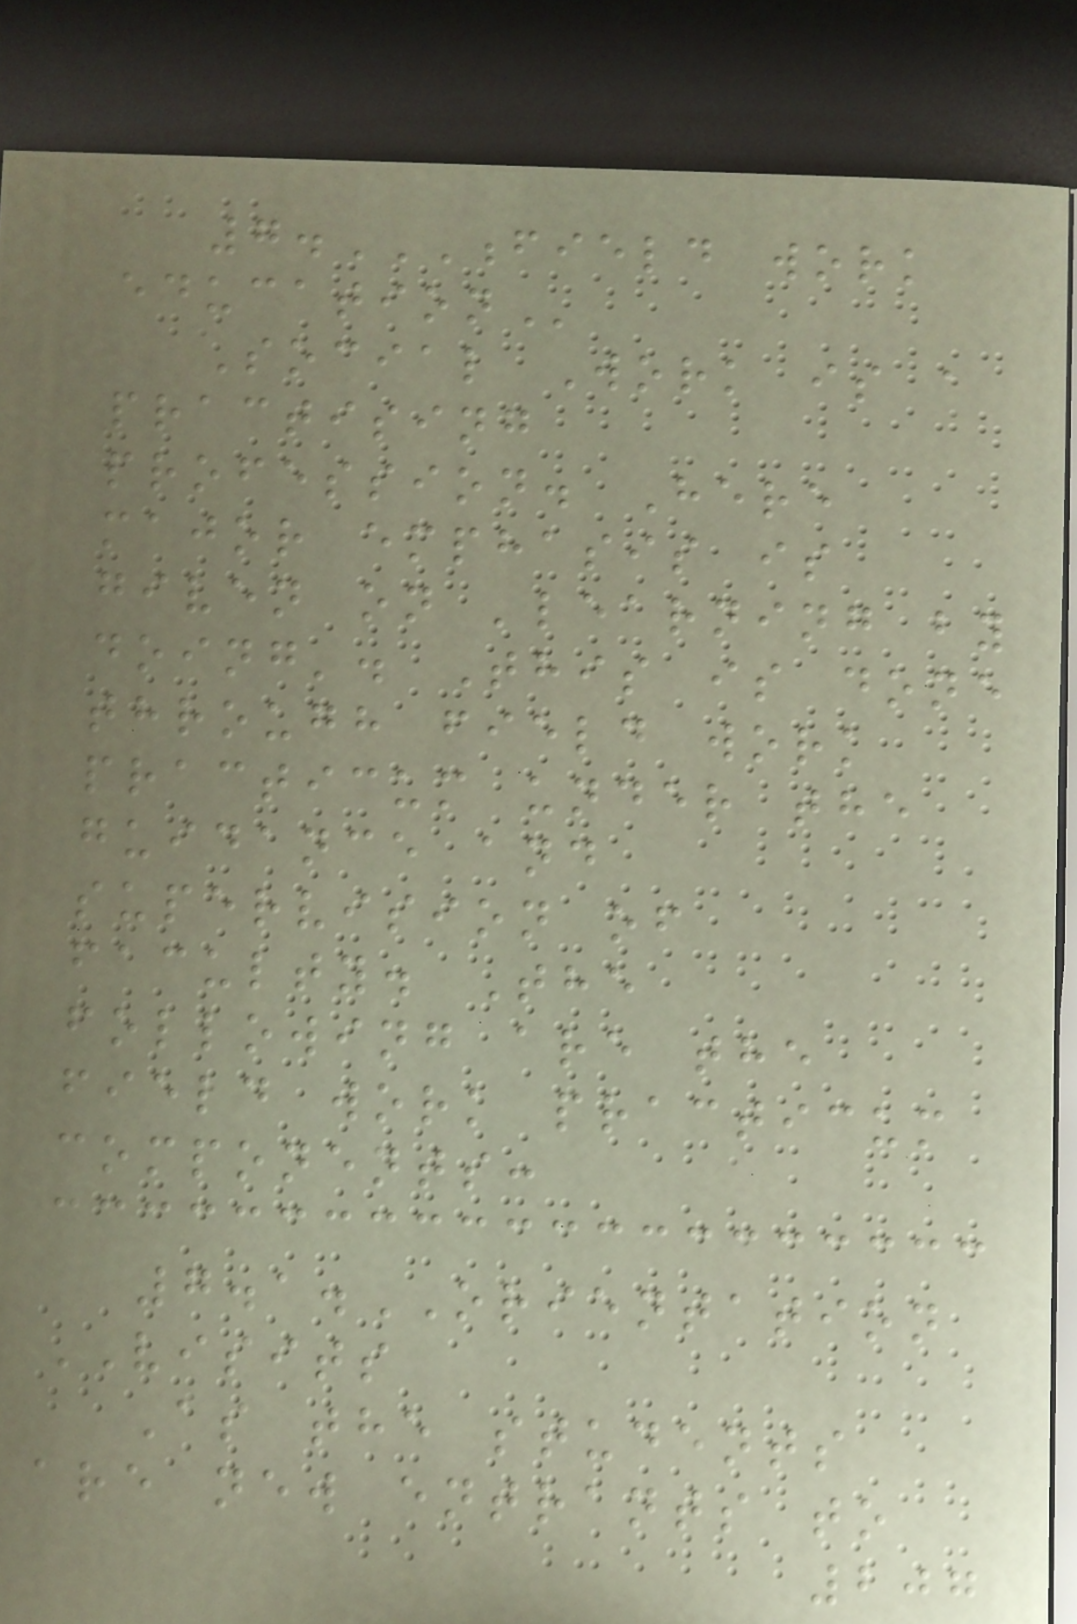7.FIELD WORK
EDUCATION
Social Work is a
practising
profession. Here
major emphasis is
given on 'learning by
doing'. This is done
through field work
practicum under the
guidance and
supervision of
faculty. The
following are the
field work practicum
components:
7.1.ORIENTATION
VISITS
As the students
are new entrants to
207
